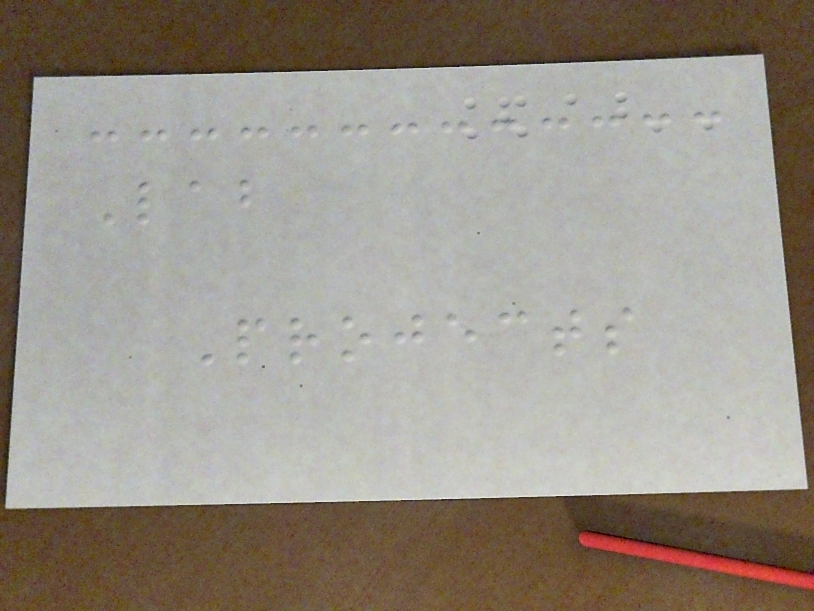Lab
Projects
